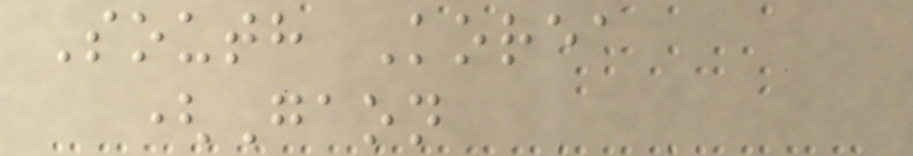South Korea
(Gaon
